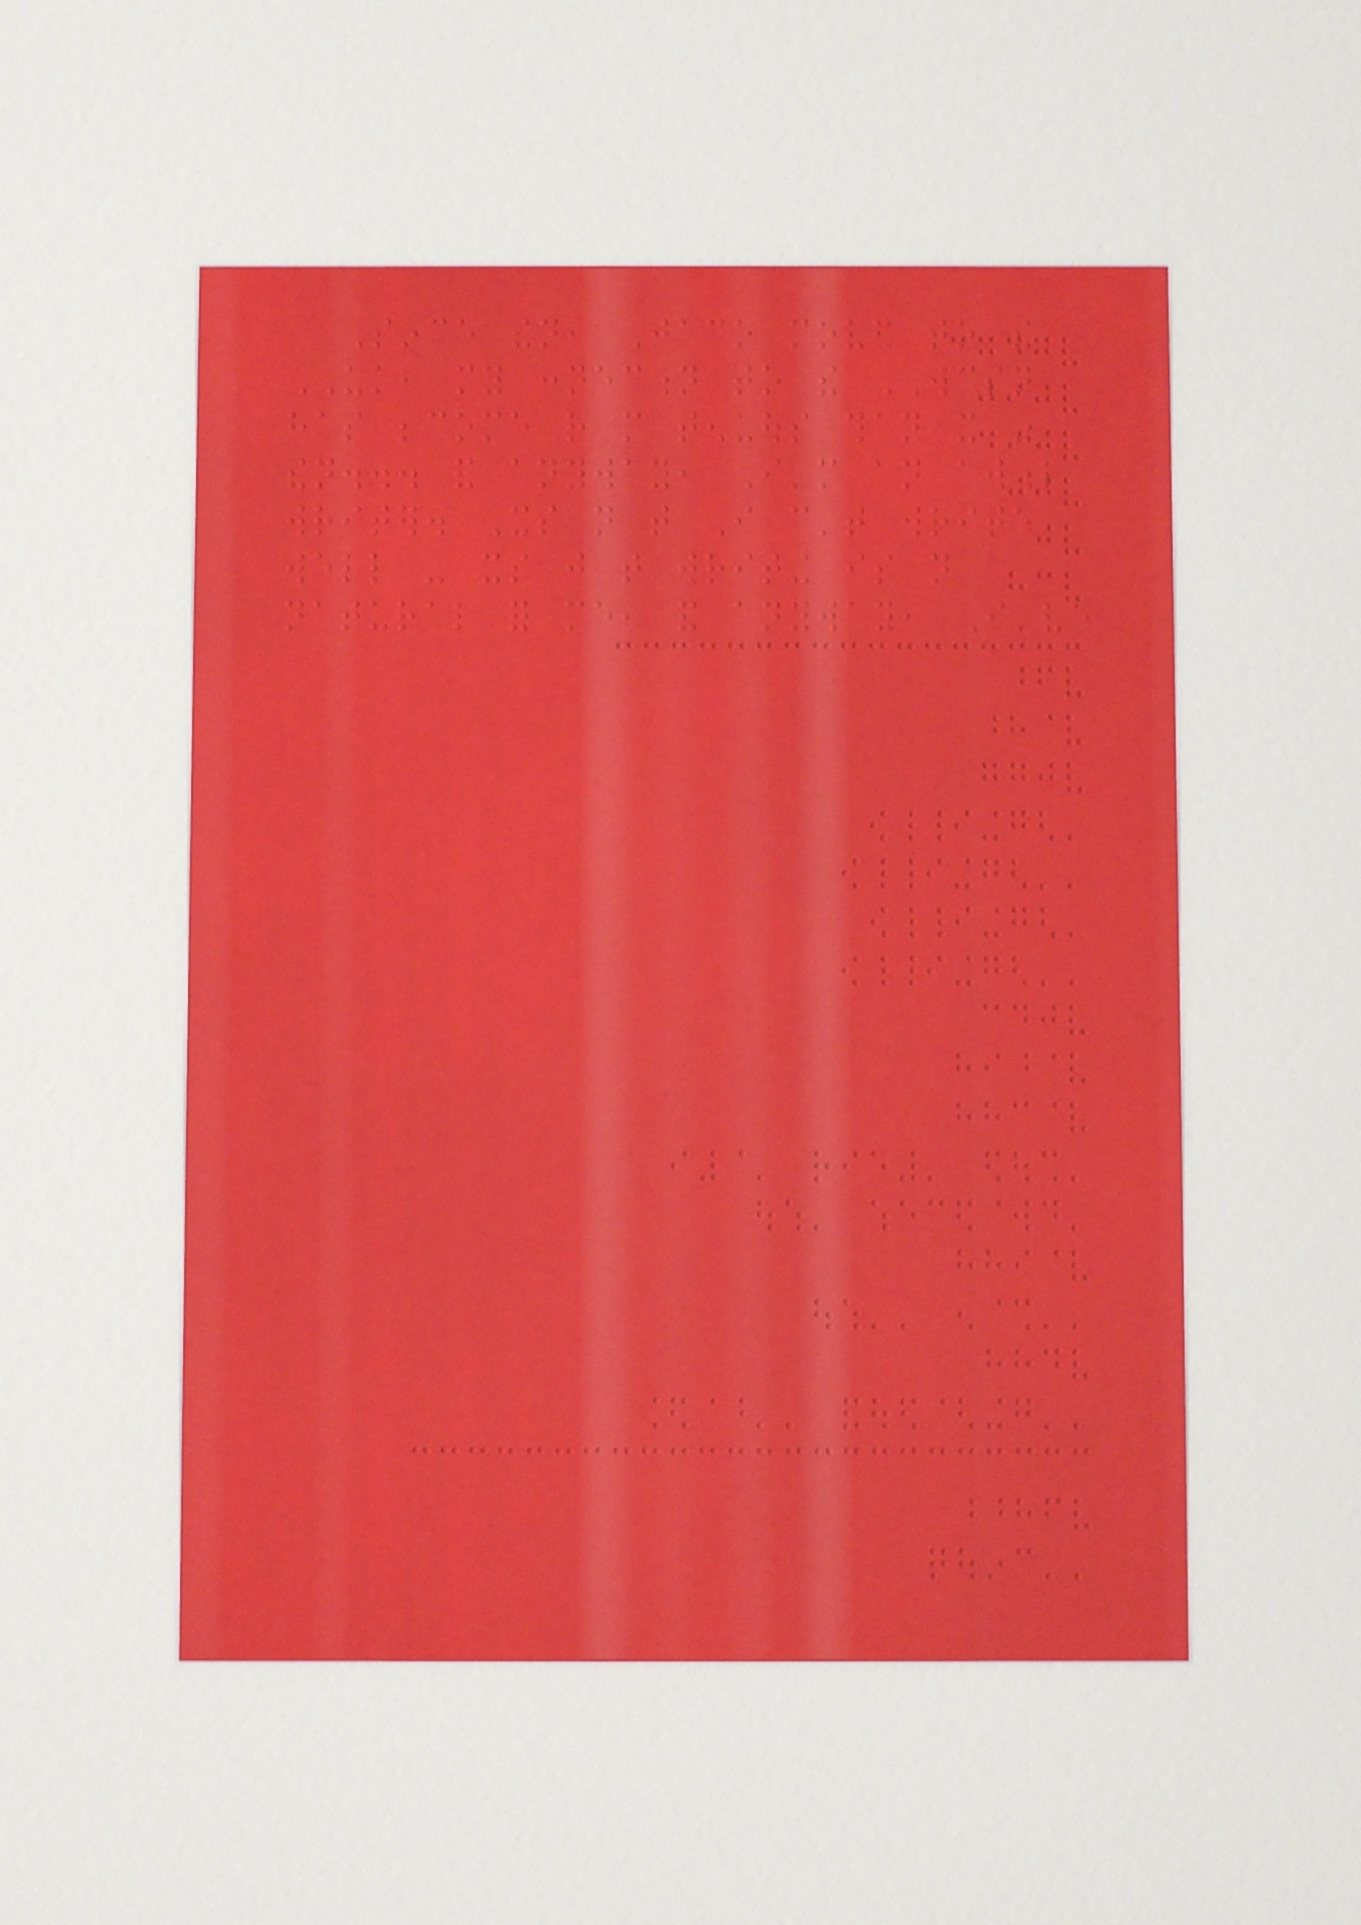Since then, Jaco moved to the
UK, my connection to the WCSN
has become rather more tenuous than it was
then... and anyway, I'm an awful
writer. Its not that I can't write
well - its just that writing is not
natural for me, and anyway, I've
